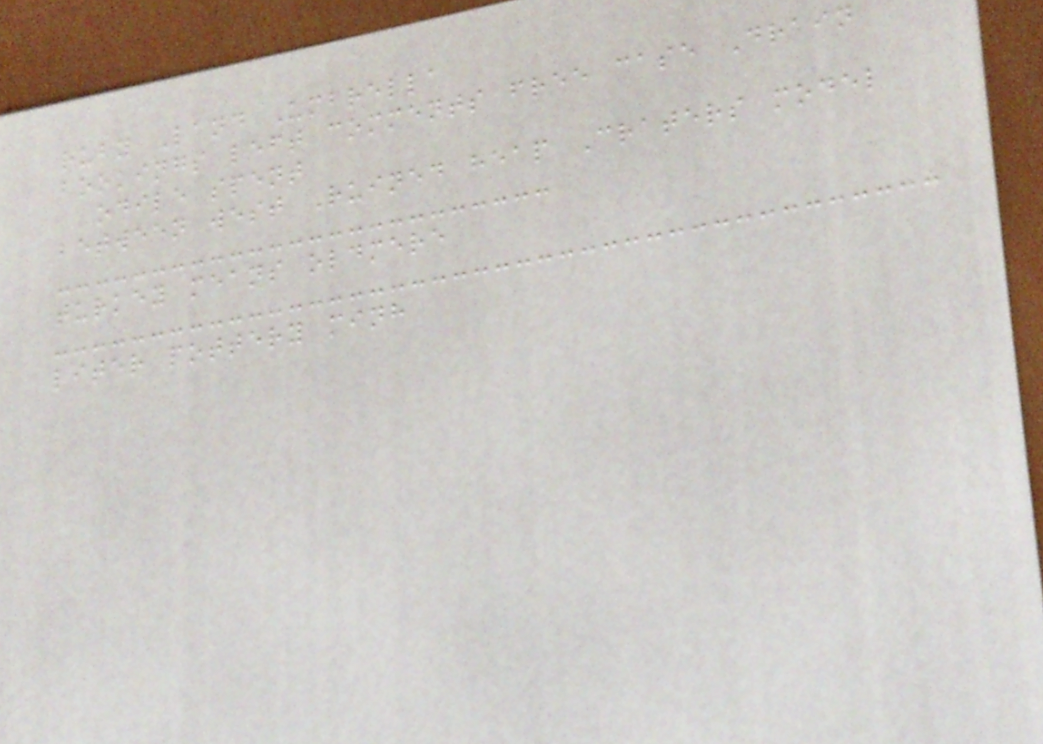ruby Land Umbrella
bookings left comments free case Drain
odile spent
between west Ruined heap Craters model
turkey means oldmere
liter pottery minh
